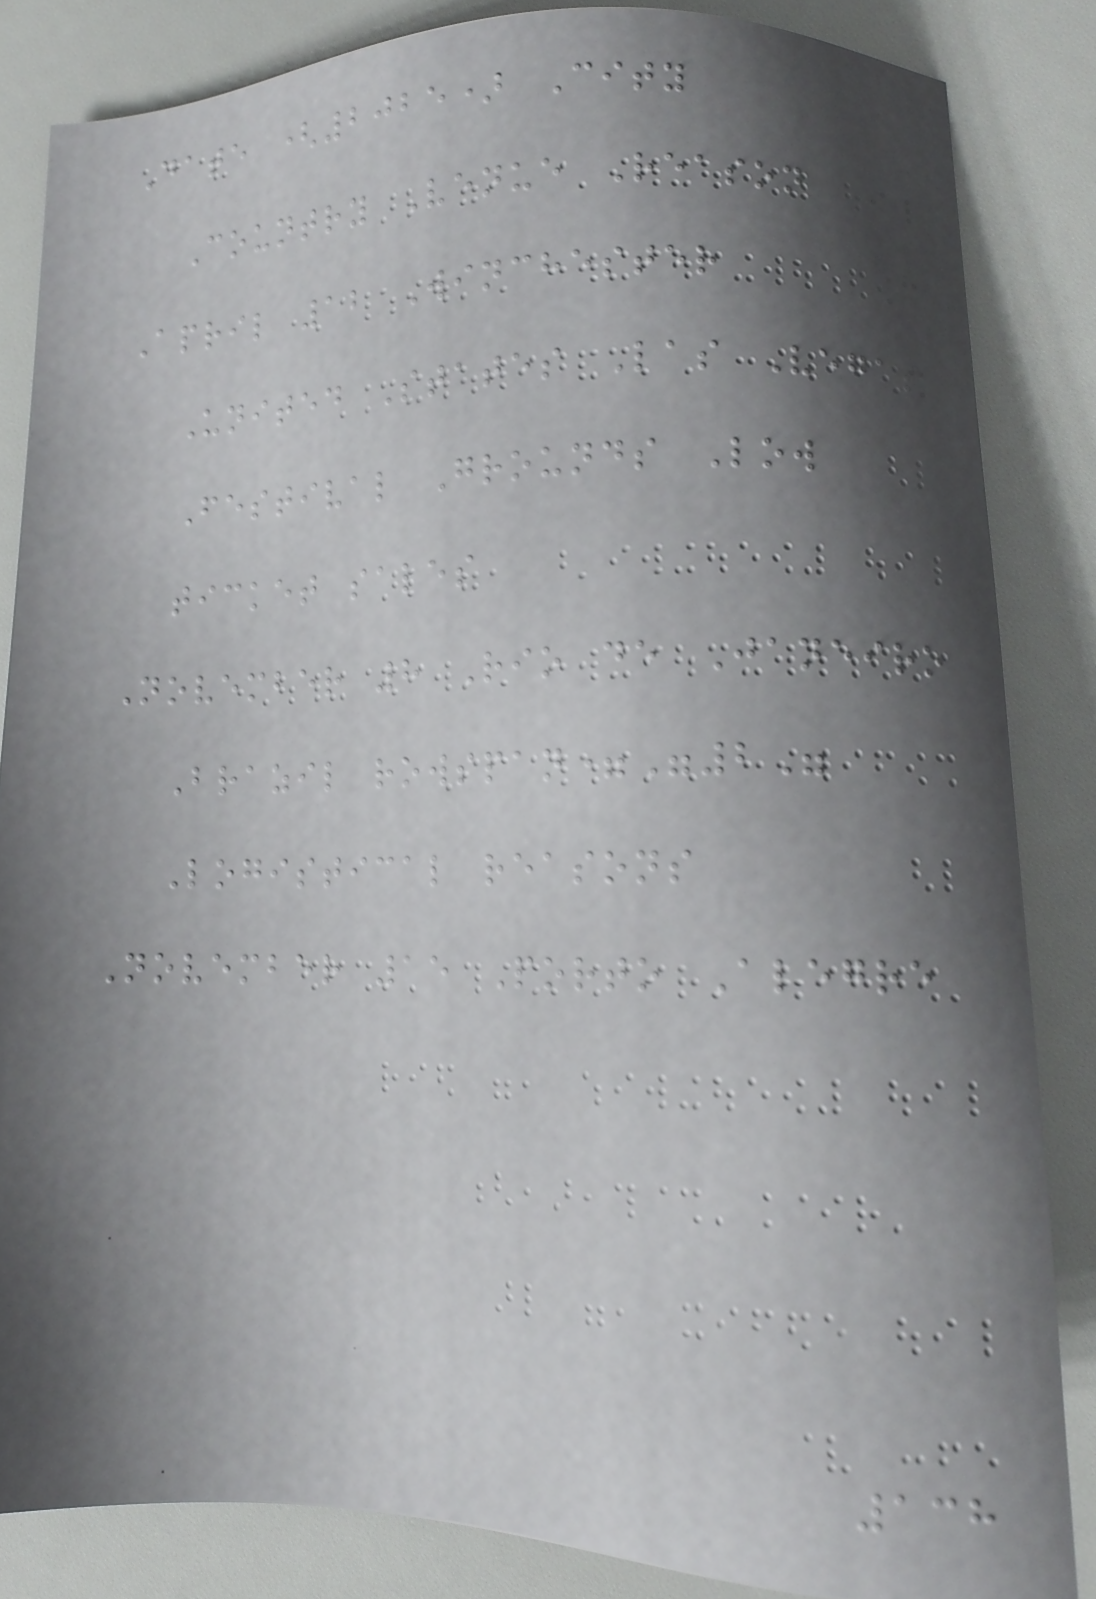Date (2025) City
Country Venue Reason
April 12 Winchester
United States Las Vegas
Festival Grounds Low
ticket sales
November 8 Rio de Janeiro
Brazil rowspan="2"
Logistical reasons
November 15 Porto Alegre
138
